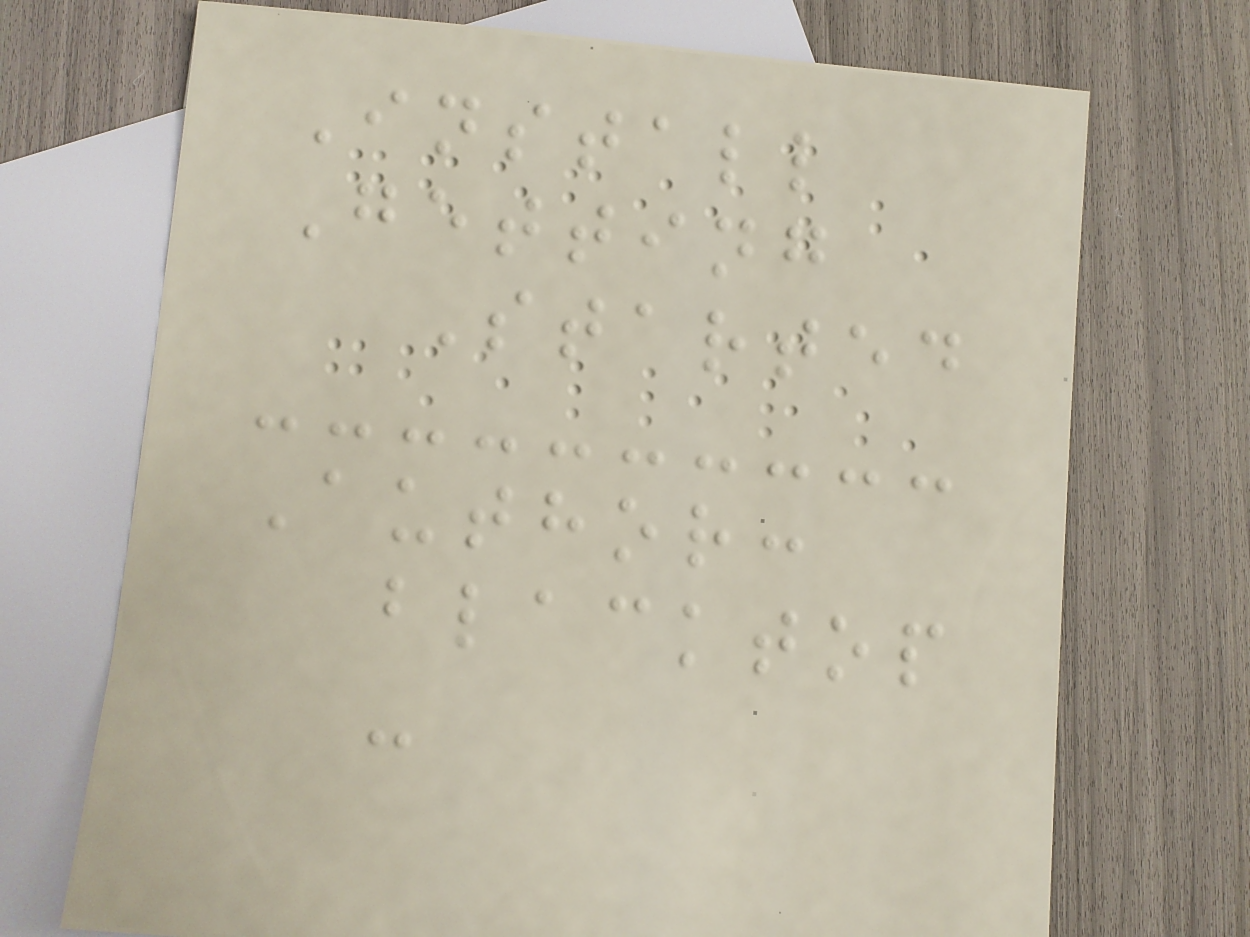Install
Getting
Started
Author:
blacktop
-
